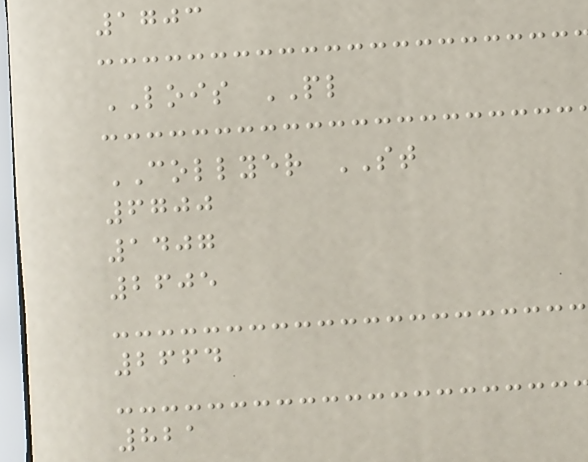1703
LOIS PL
COLLYER ST
6700
1407
2605
2664
821
